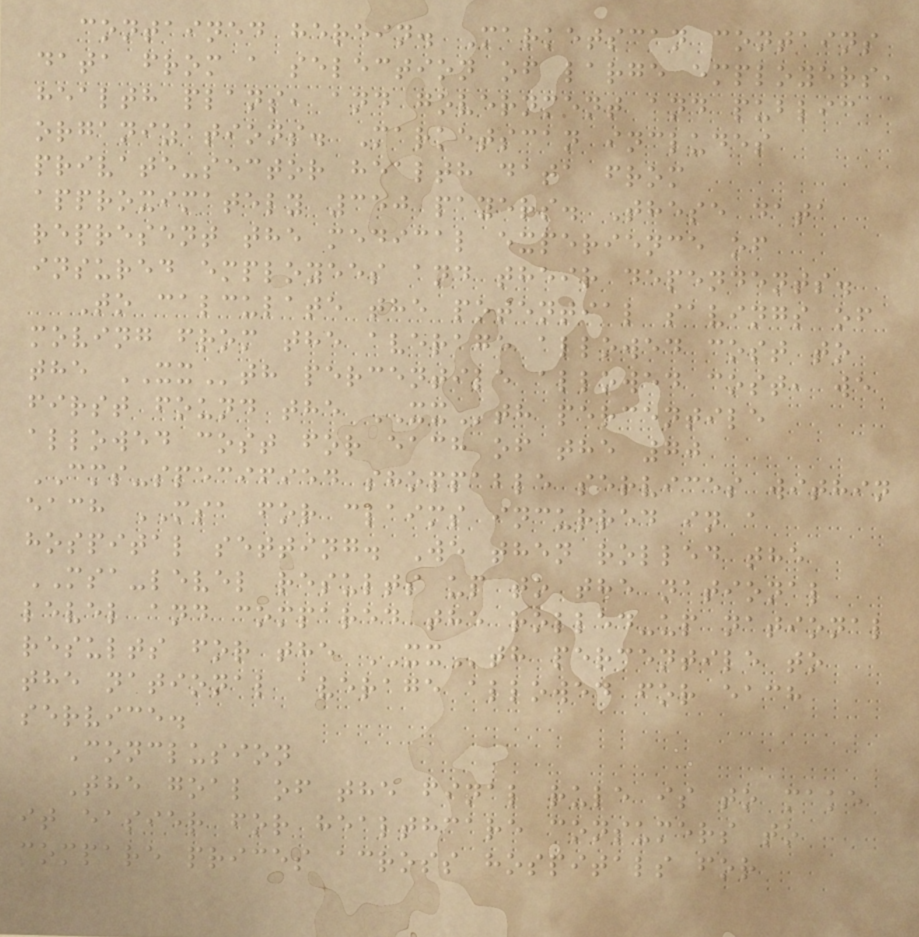contained herein. Marketscan contains
data from a selection of large employers,
health plans, and government and public
organizations. Marketscan includes
private-sector health data from
approximately 350 payers. These data
represent the medical experience of
insured employees and their dependents.
To calculate the potential savings of
moving from the average allowed cost to
the XXth percentile allowed cost, we
first found the XXth percentile
allowed cost for each of the 70
CMS-specified shoppable services within
each MSA for claims incurred in a
hospital setting. We then rolled the
MSA-level results up to the national
level and compared the rolled-up national
results for the XXth percentile to
the national average allowed for each
service.
Conclusion
The goal of the final rule is to make
it easier for healthcare consumers to
compare prices across hospitals for
